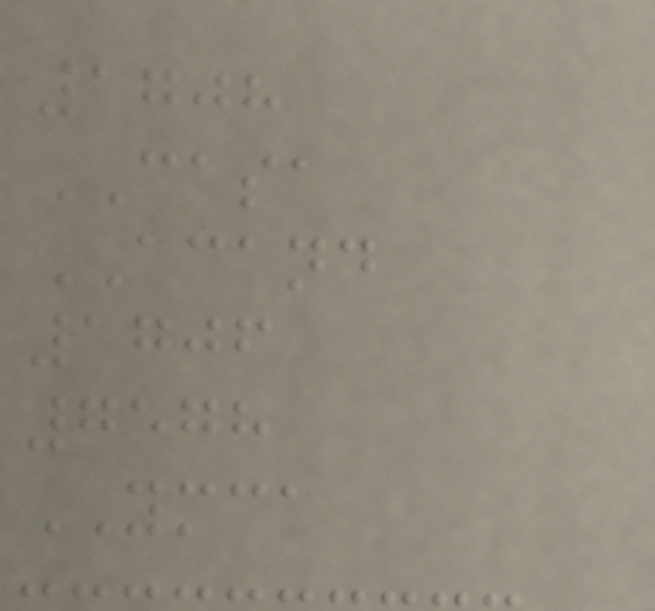1708
CASA
ACAND
1706
7578
YMCA
